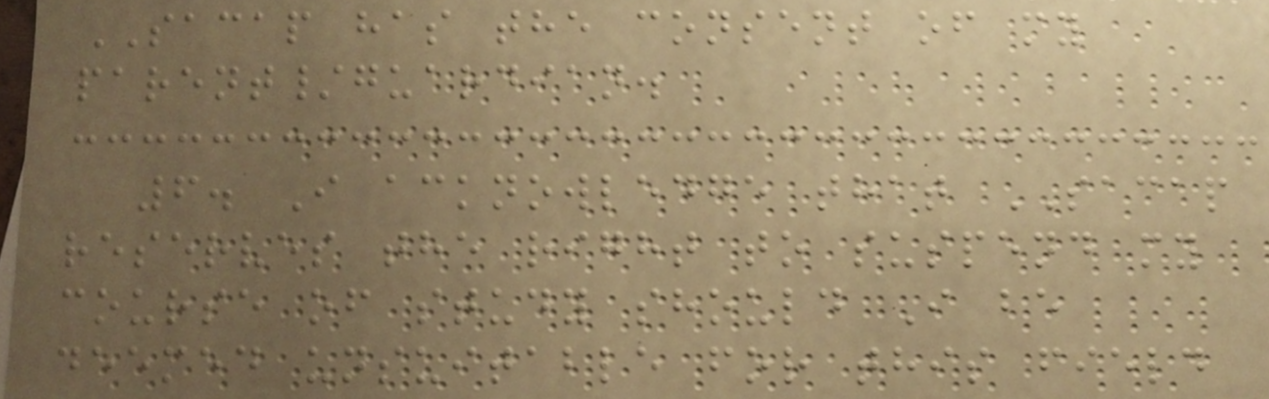SACAP has the consent of my
parent/guardian.
6. I acknowledge that SACAP
reserves the right to suspend my
course of study should I be
deemed unsuitable for this field
